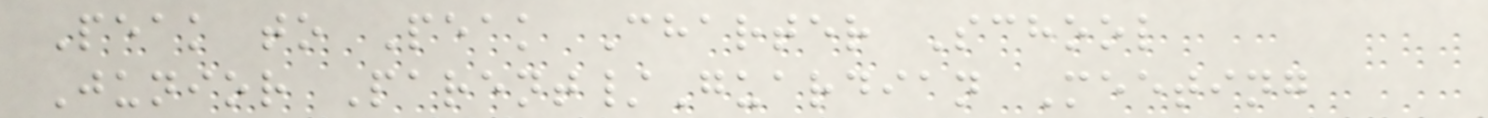Peak to Peak Charter School
Junior Parent/Guardian Meeting
